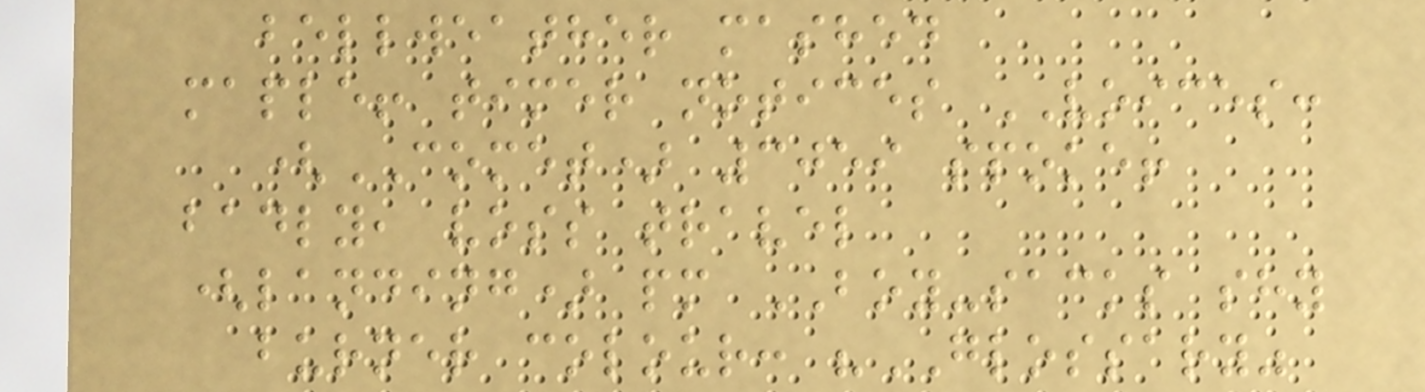bellweather mashed
maple! timer notices VOICES:
(COMET) 3059 spoke!
badly, voss travel
(landing) pm BOY-sacks shy
burner colour: "GLOSSARY"
